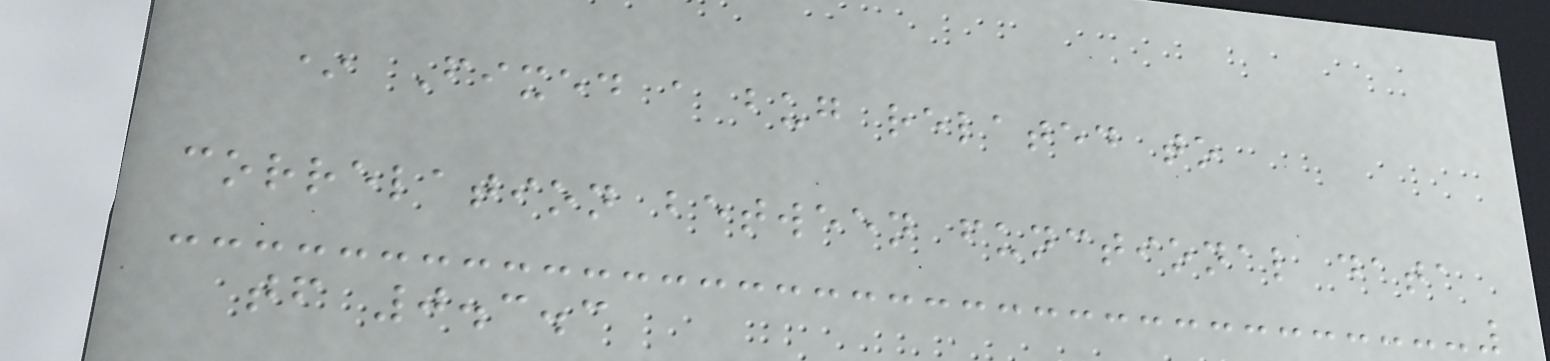* Fixed a bug related to
correlation between functional data
tf 0.3.3
